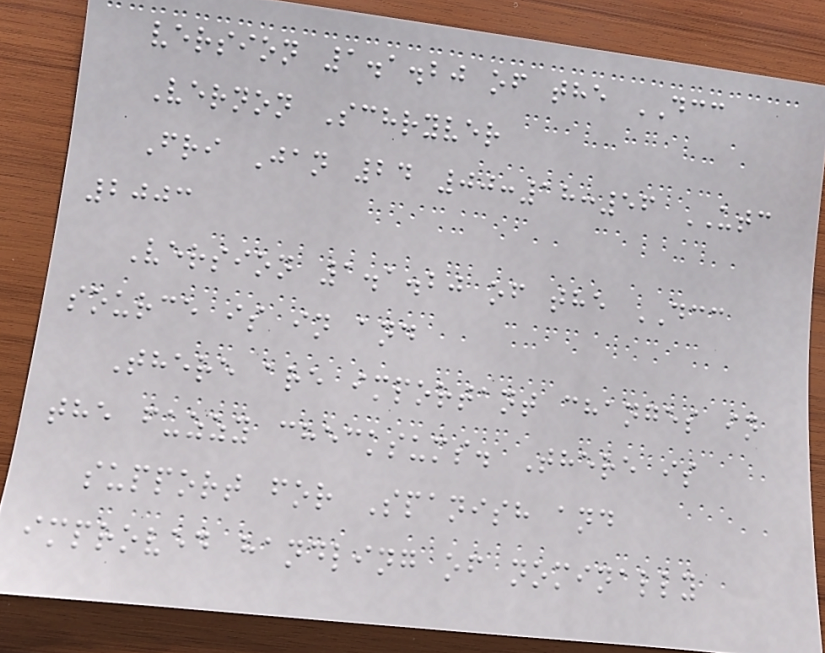version 1.1.20 of the DCC
Vernon Schryver
Fri Jan 24 00:18:56 UTC
2003
Version 1.1.20 of the DCC
source is in and
There are important changes in
the fuzzy checksums. There is
support for Spanish and
improved handling of nominally
